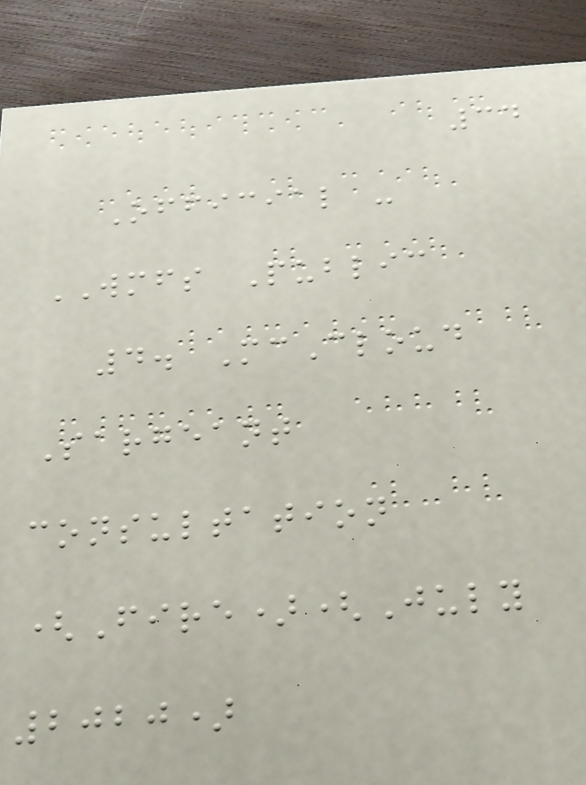34
Official -
WMFS Public
4. McCloud
Sargeant
consultation
(Fire)(July
2020)
